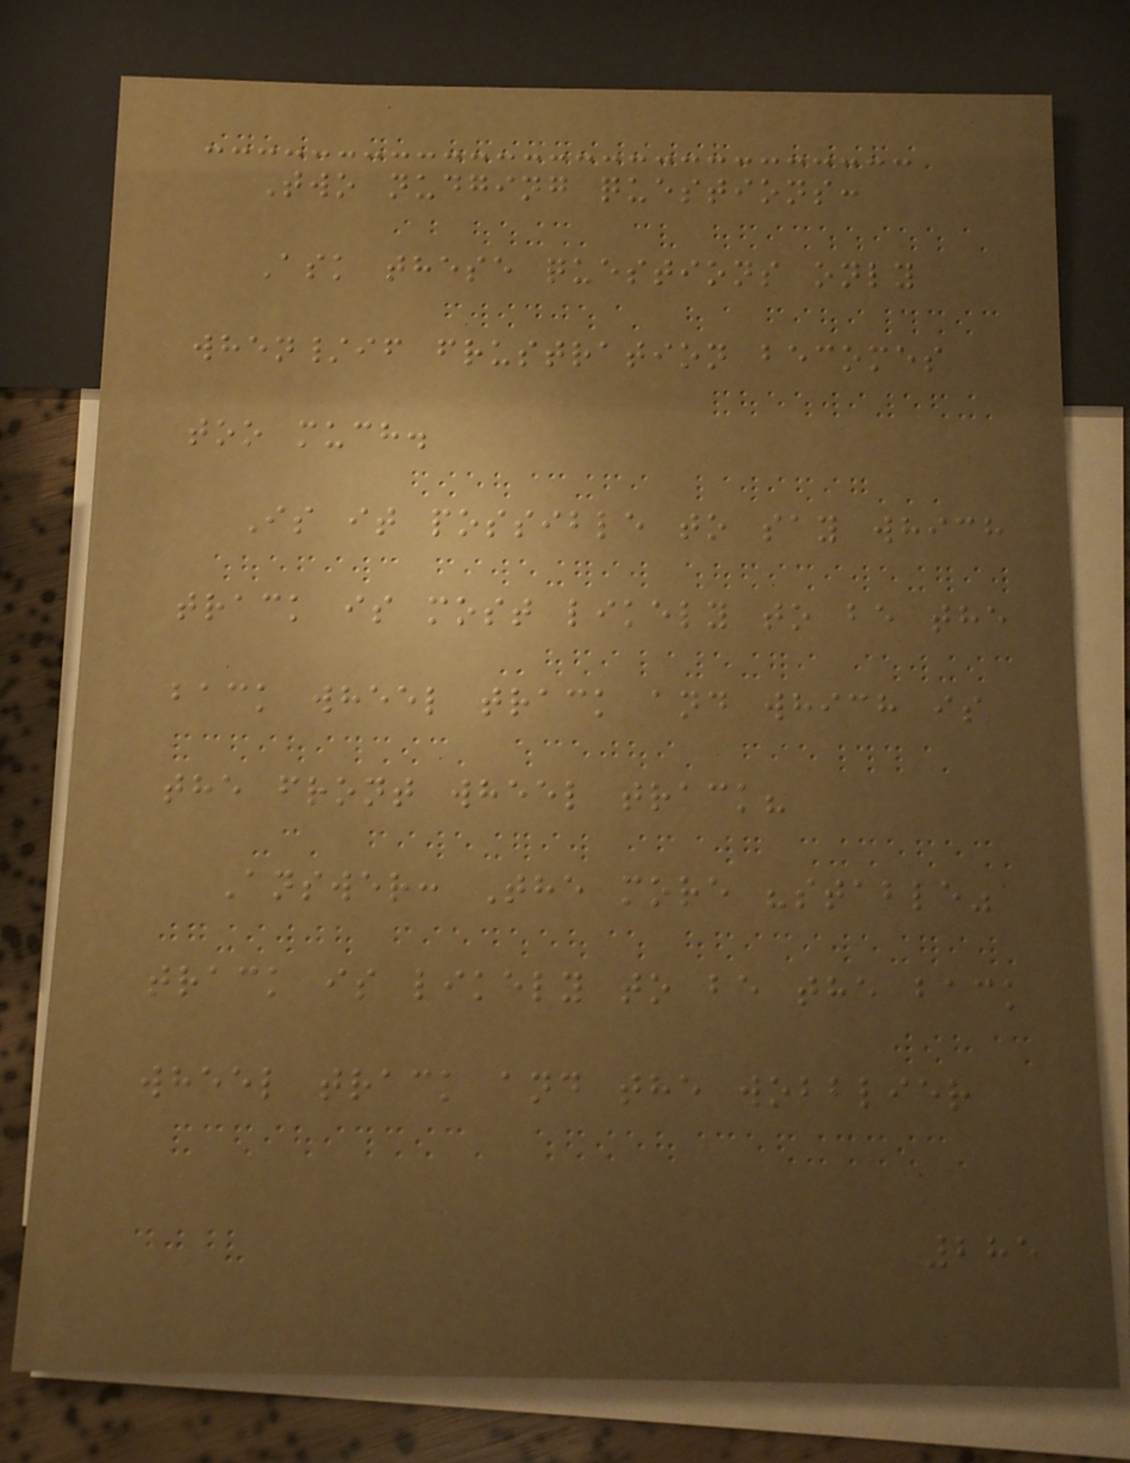Two nudging questions:
Ask these questions only
when/if frustration becomes
too much.
Is it possible to say which
track is most likely to be the
back wheel track and which is
the front wheel track?
Answer: The more "stable"
track is likely to be the back
wheel track and the wobblier
285
